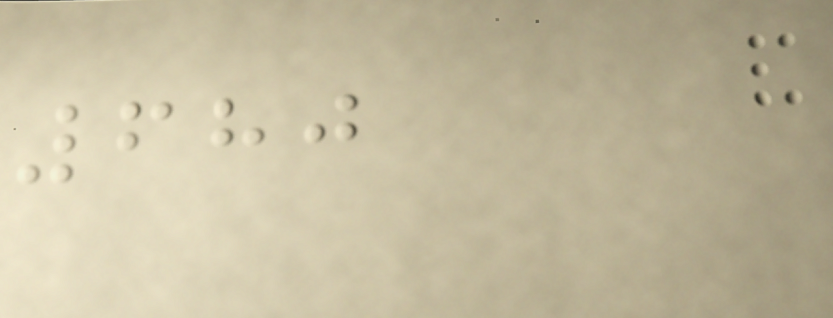680
